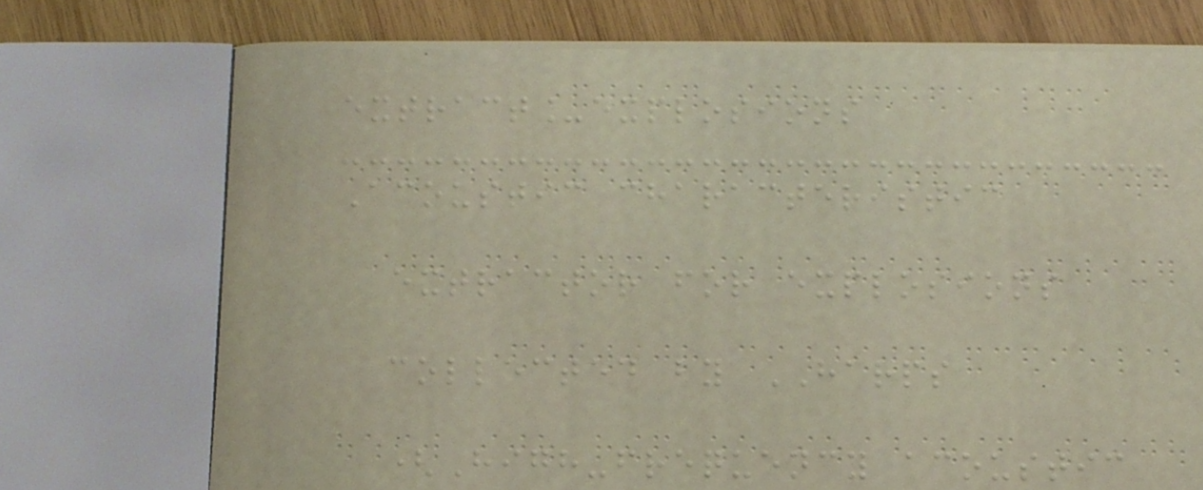extract_explosions
Acoustic characteristic
extractor for explosions
collected by HARPS
(High-frequency acoustic
